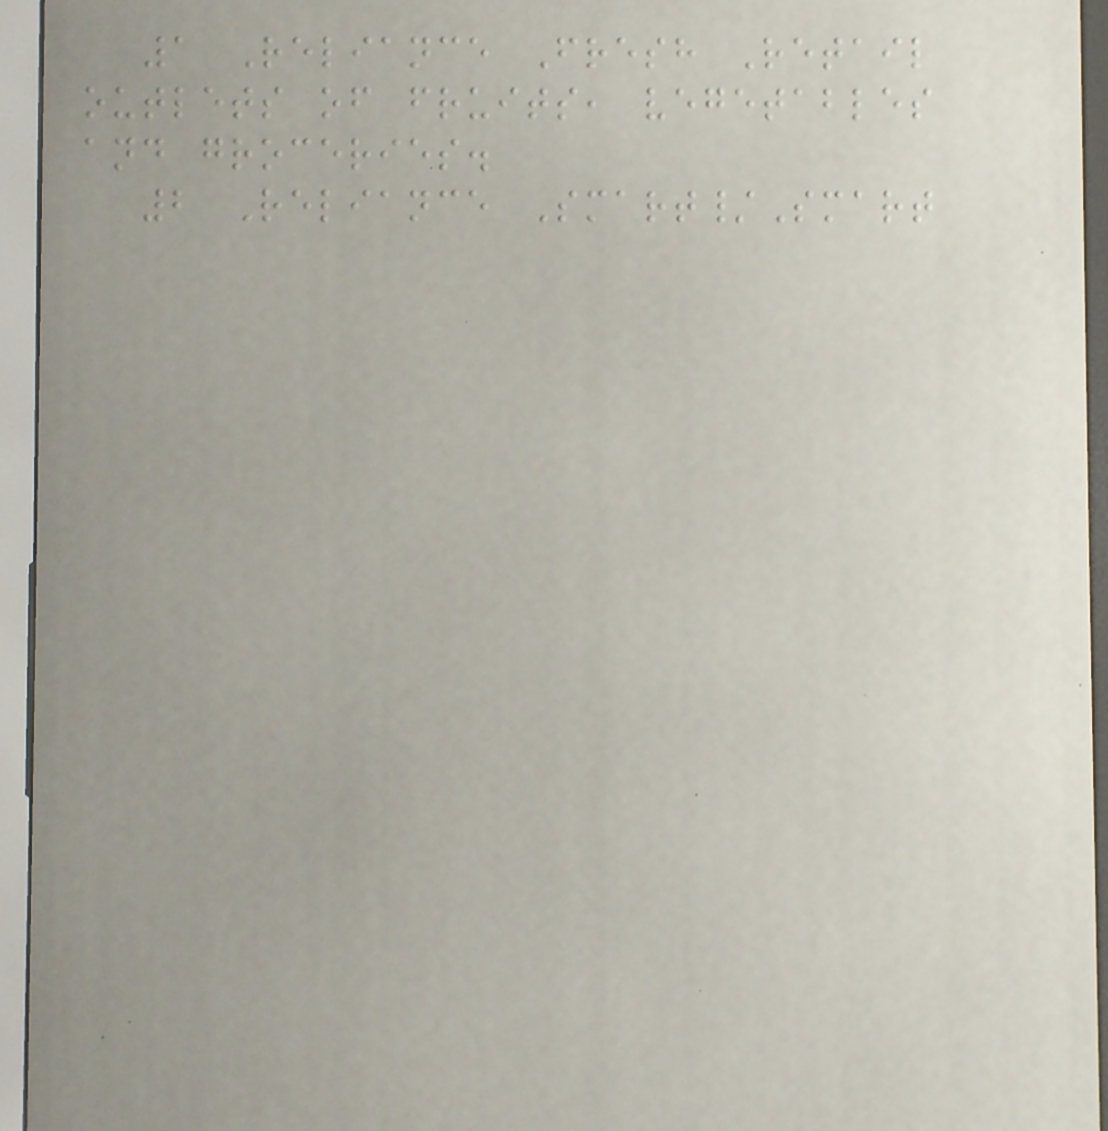1 Reliance Fresh Retail
outlets of fruits, vegetables
and groceries.
2 Reliance Smart/Smart
